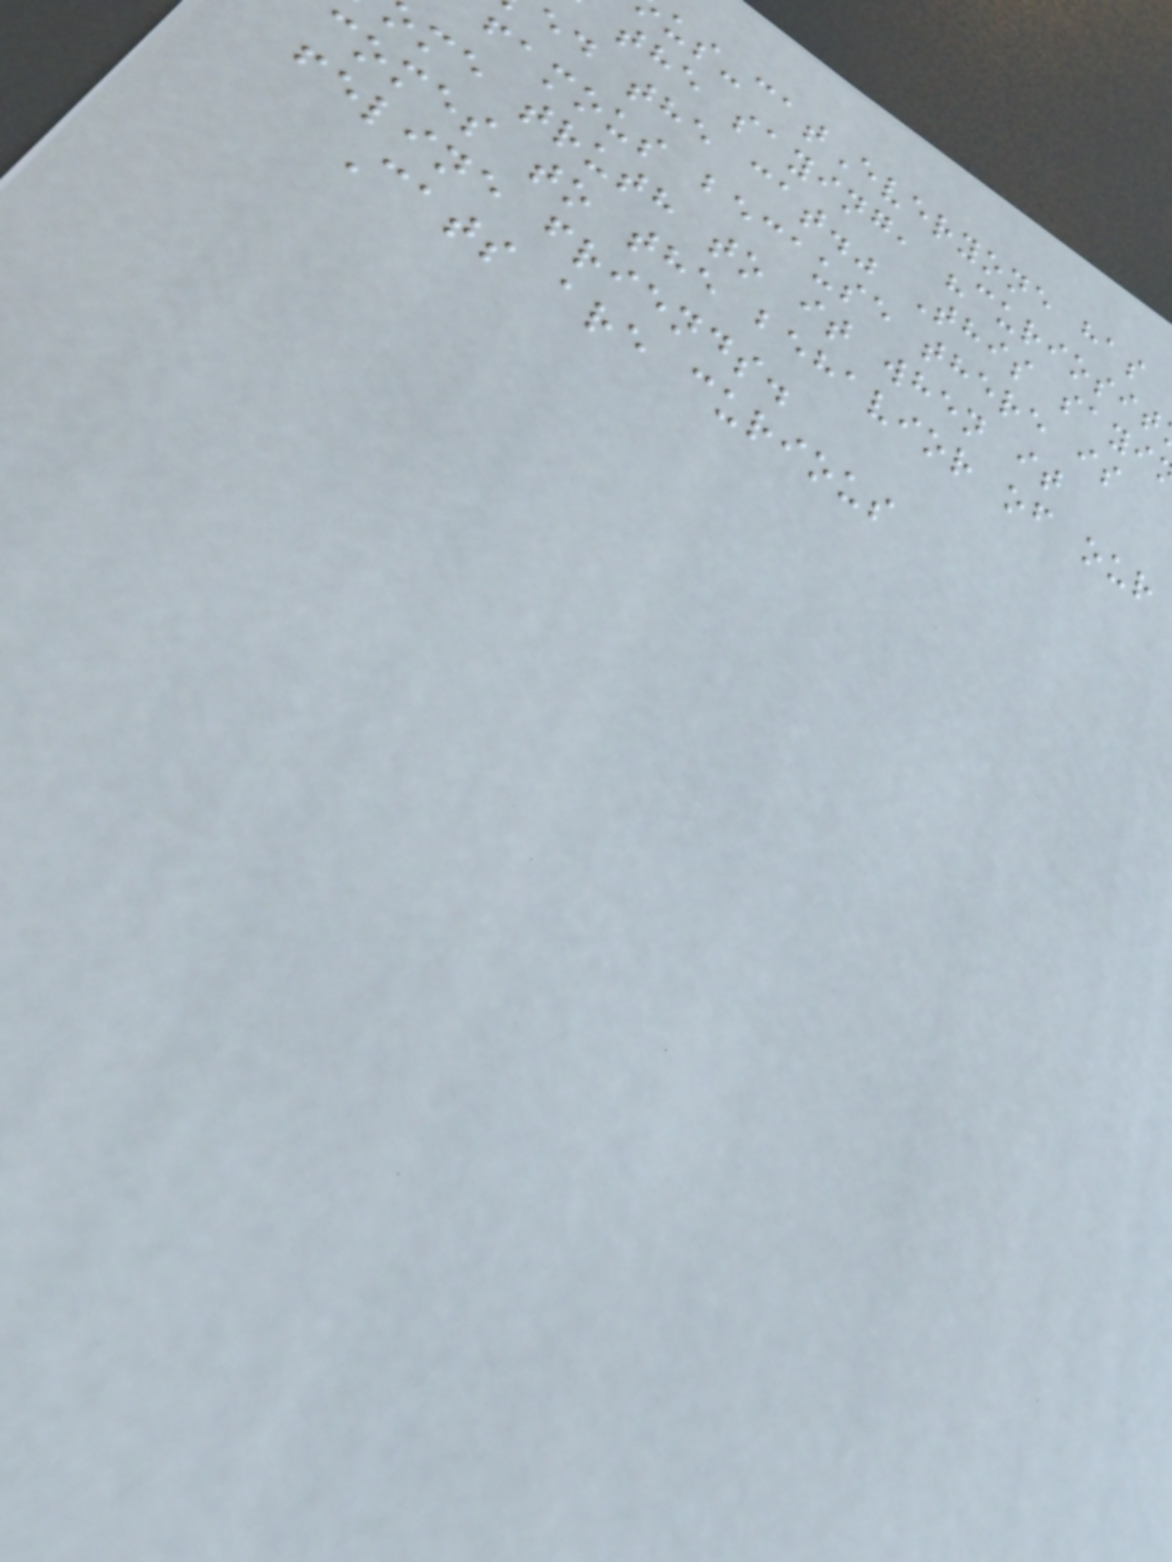us-catEveryone has
the saying, "curiosit
ed the cat." This sayi
famous because there is
me truth to it when it
comes to the behavior of our
feline friends.
Cats are curious
